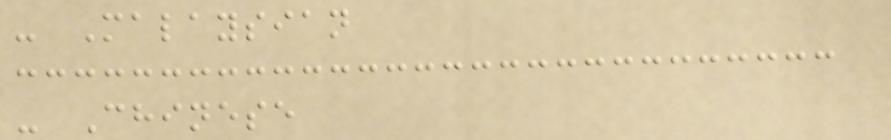- Malaysian
- Chinese
